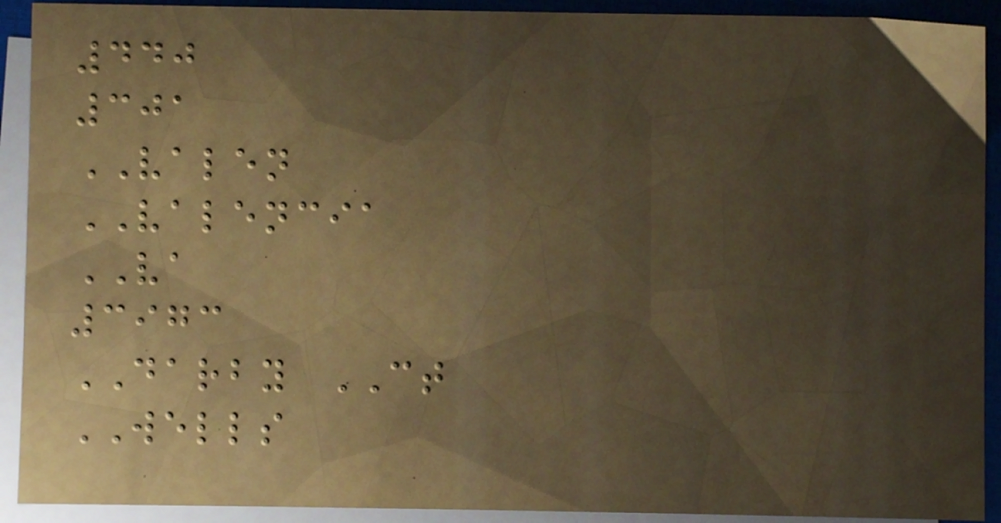440
301
VALEN
VALENCIA
VA
3973
DARBY CT
WELLS
